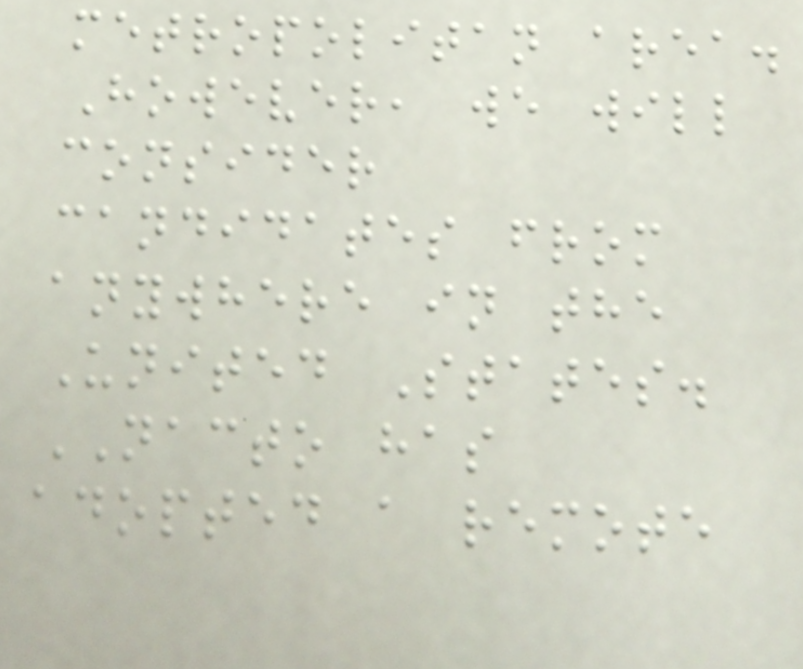metropolitan area.
However, we will
consider
candidates from
anywhere in the
United States.
NACTO has
adopted a remote
